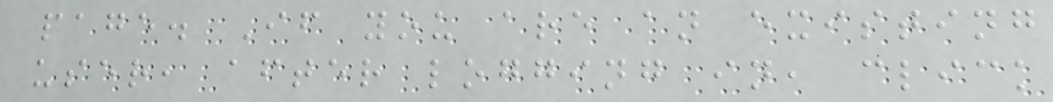page. If you are an existing
user, after logging in, click
